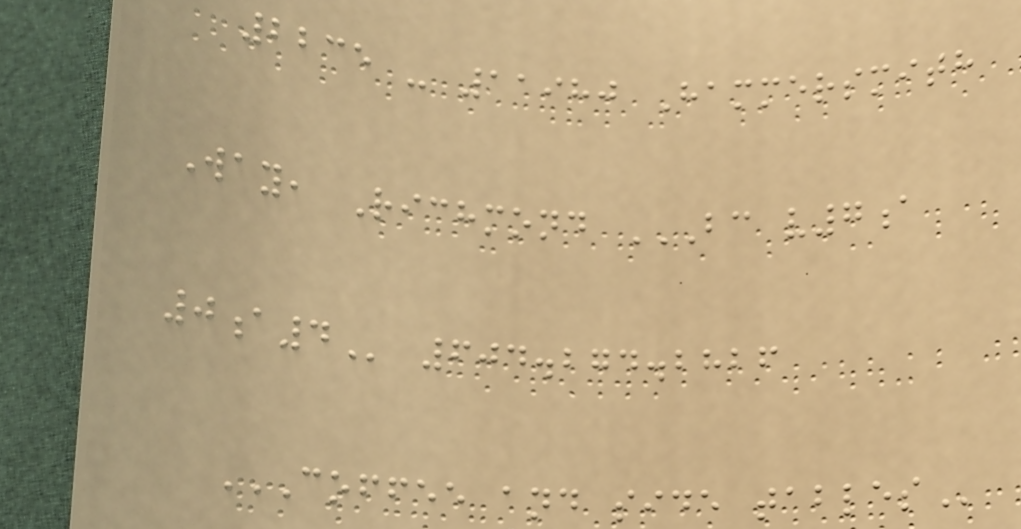2235 - 11980 Hammersmith
Way, Richmond BC V7A
0A4 604.274.2826
COFFEE AND SIDE TABLES
